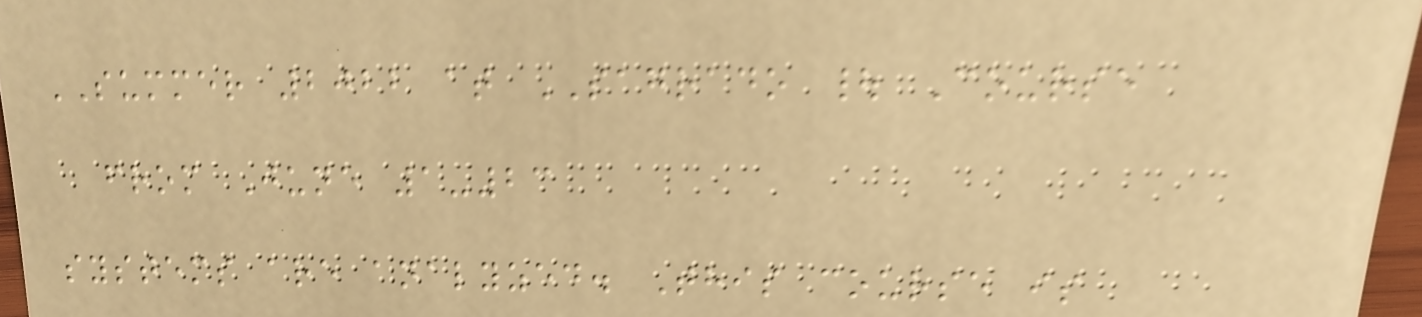SUMMER 2022 at SAGRADO | Course
from June 1-23
systems are analyzed. This course is
